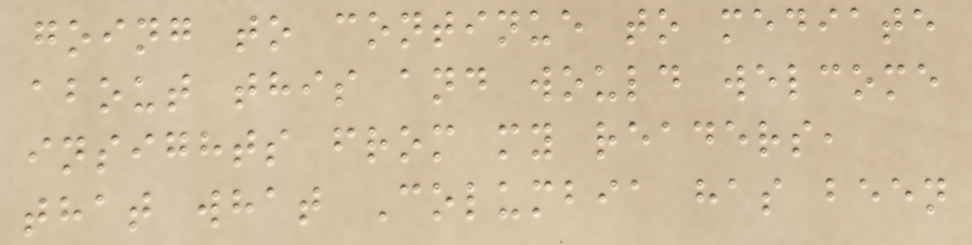going to continue to mediate
about this and would welcome
insights from my readers,
that what Columbia has been
